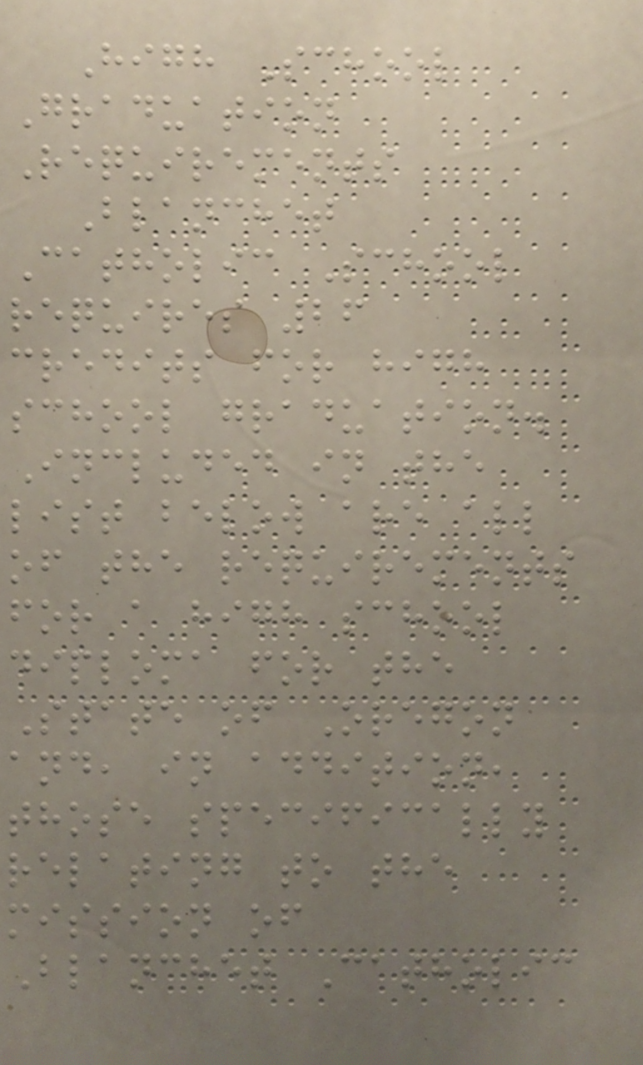High School
Graduation
Requirements
Blanchet
Catholic School
requires 26
credits for high
school graduation.
Included in the
list below are all
of the requirements
for a high school
diploma for the
State of Oregon
and, in addition,
those specifically
relating to the
mission of
Blanchet Catholic
